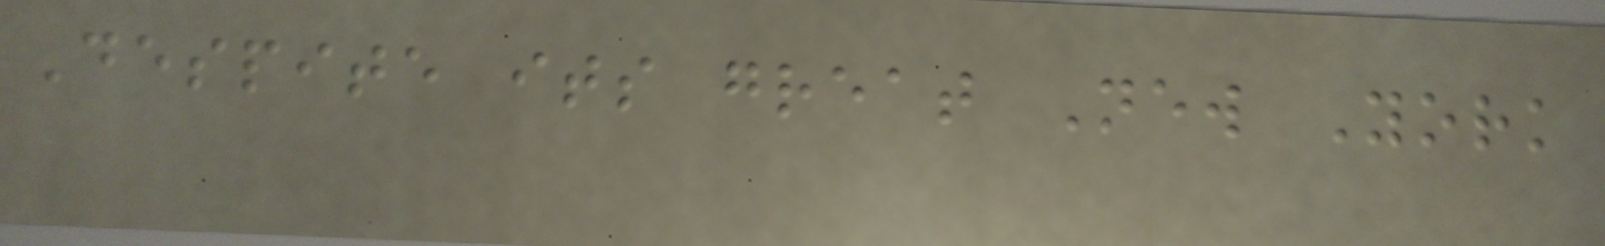Despite its great New York
